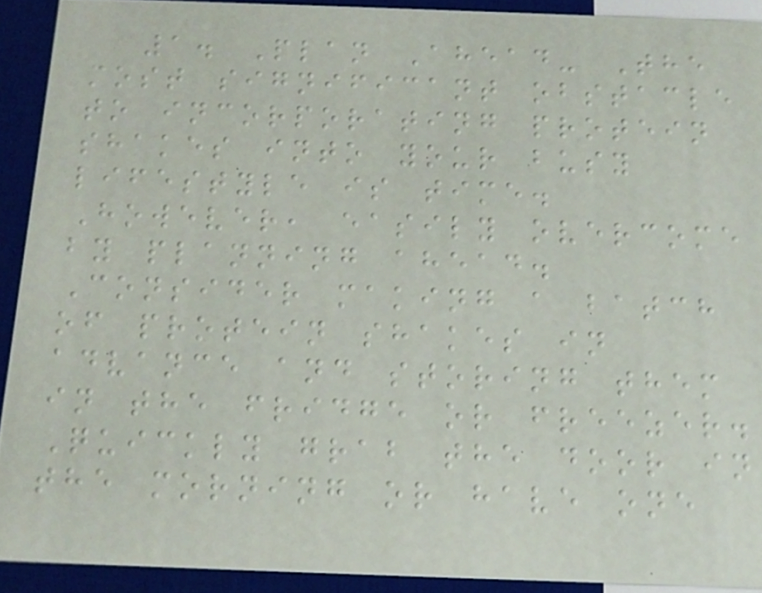1. Plan Ahead- The
most significant obstacle
to incorporating protein
shakes into your busy
lifestyle is time.
However, easily overcome
by planning ahead.
Consider making a batch
of protein shakes in
advance and storing them
in the fridge or freezer.
Quickly grab the door in
the morning or have one
